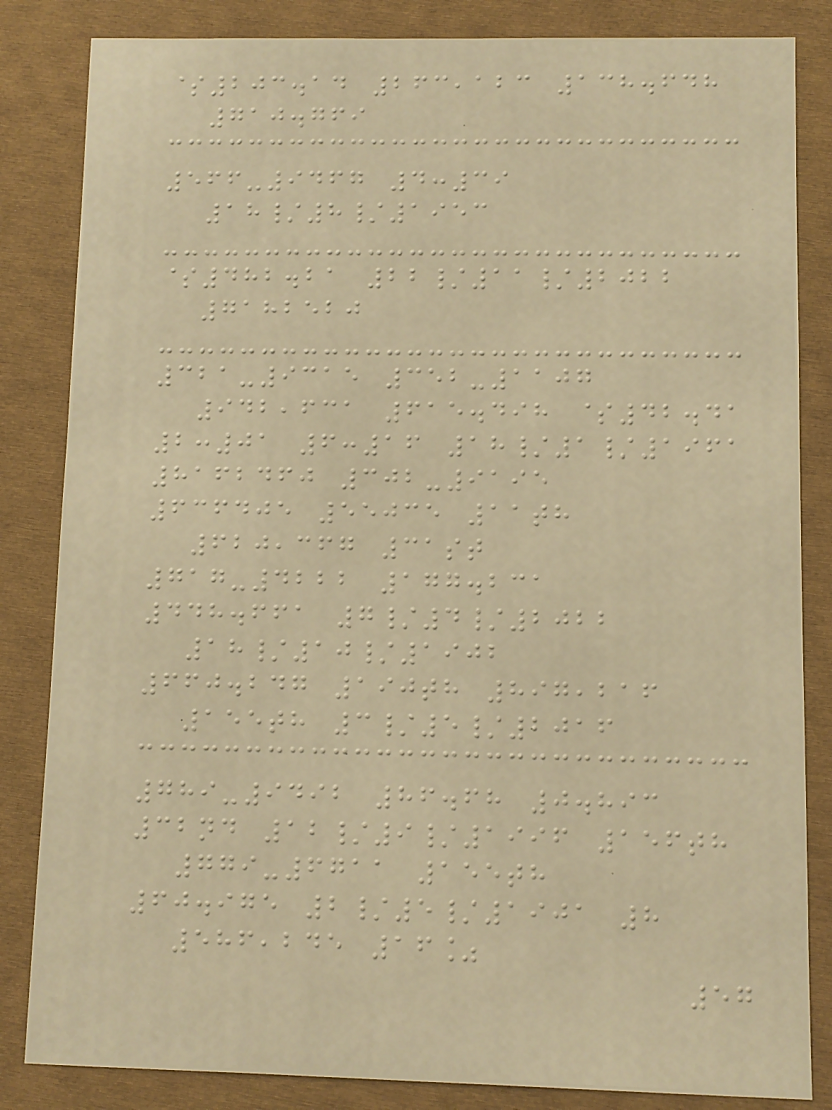$203.14 263,123 138.648
710.769
566-9467 4:39
18/8/1953
$482.21 22/11/2022
7182520
321-9315 352-1107
942,631 615.498 $42.41
2:01 6:16 18/1/1961
8162460 302-9195
636405 55035 11th
620,367 31st
717-4222 177.231
448.661 7/4/2022
18/10/1902
660.247 190th 897,216
155th 3/5/2016
789-9492 86.68 0.893
32nd 12/9/1996 156th
779-6711 155th
60.975 2/5/1901 8
586,245 16%
57
